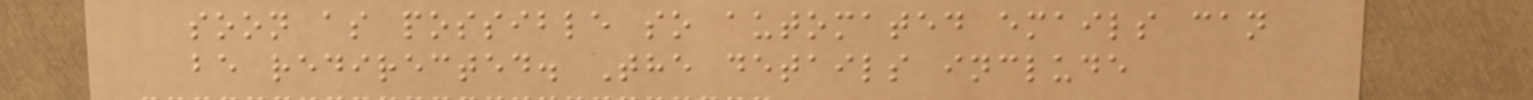soon as possible so automated emails can
be redirected. The details include
